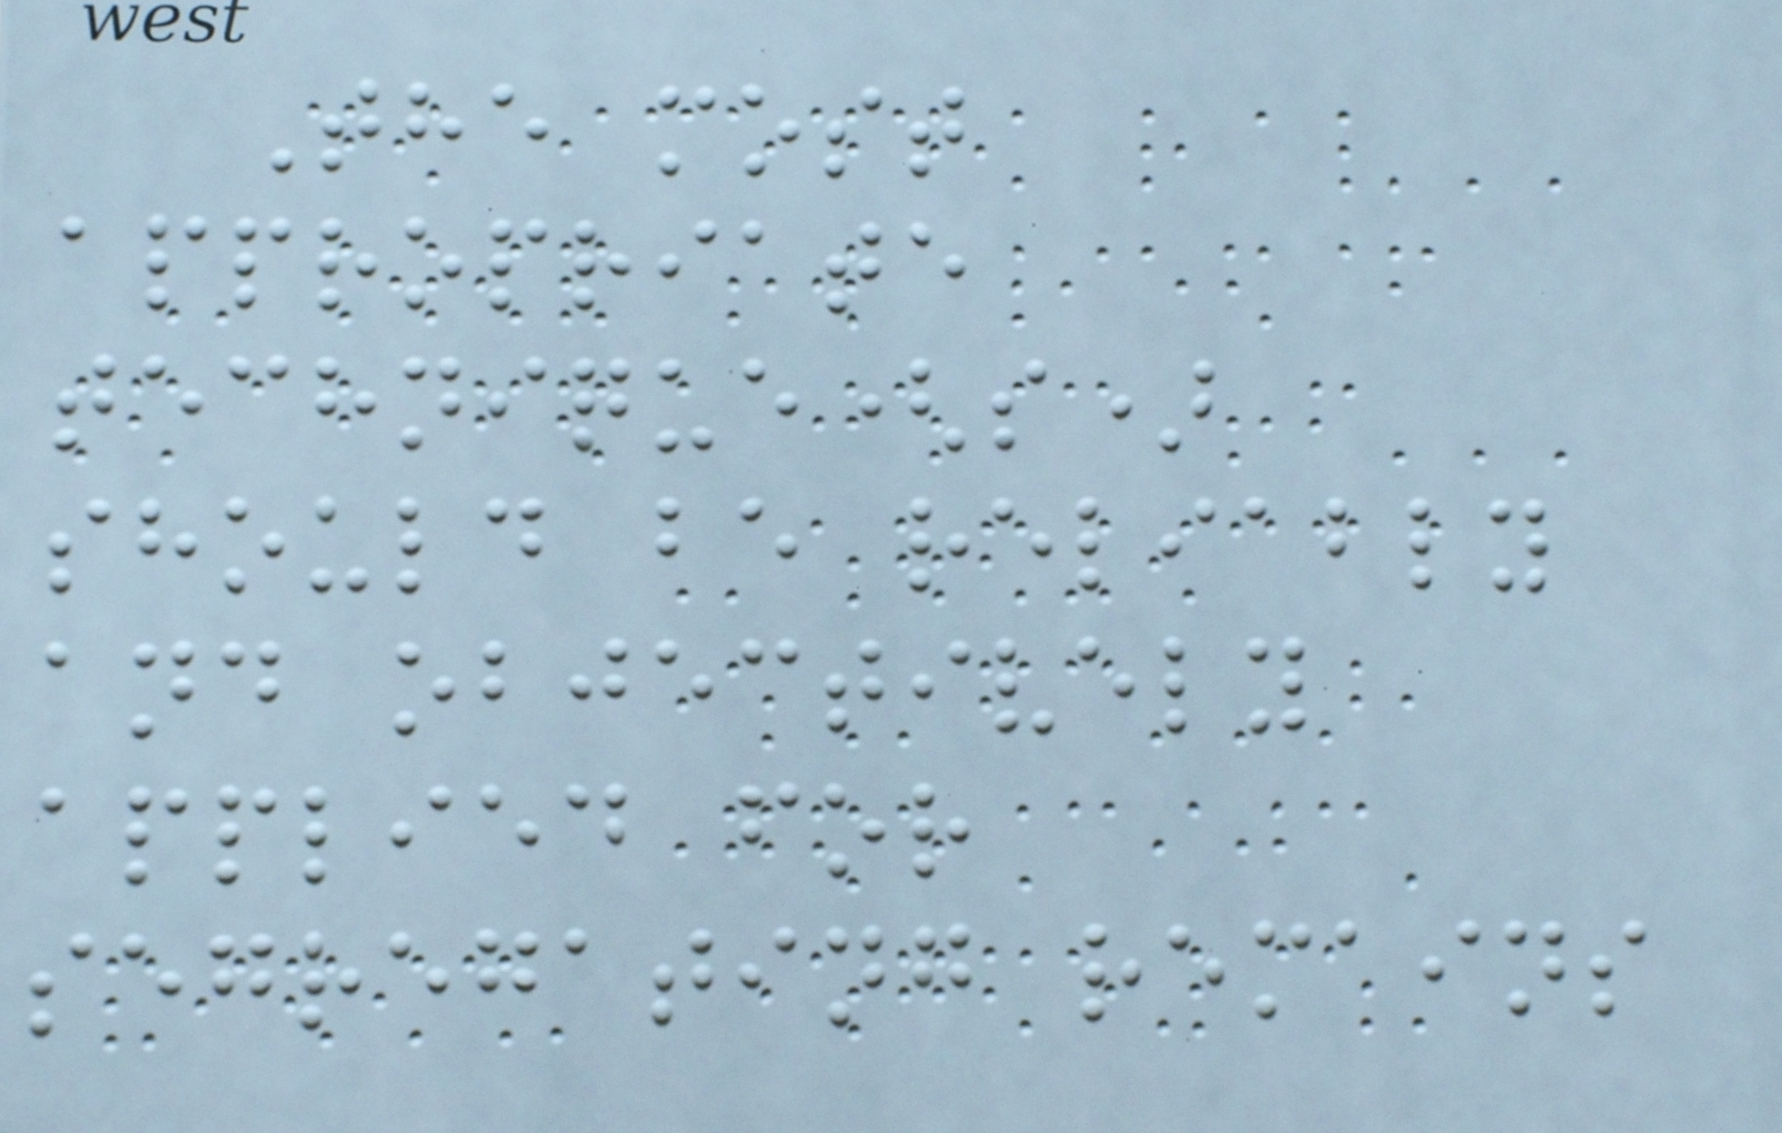The most
appropriate
technique(s)
should be reliably
and objectively
applied for
segregating remains
